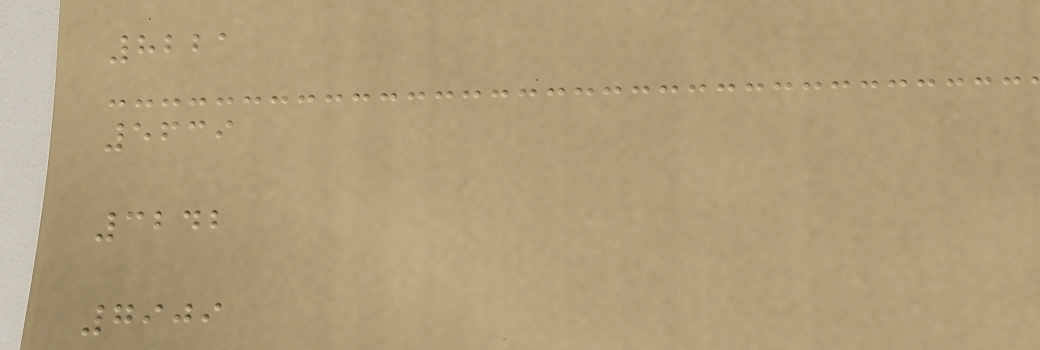8221
5639
3242
7909
